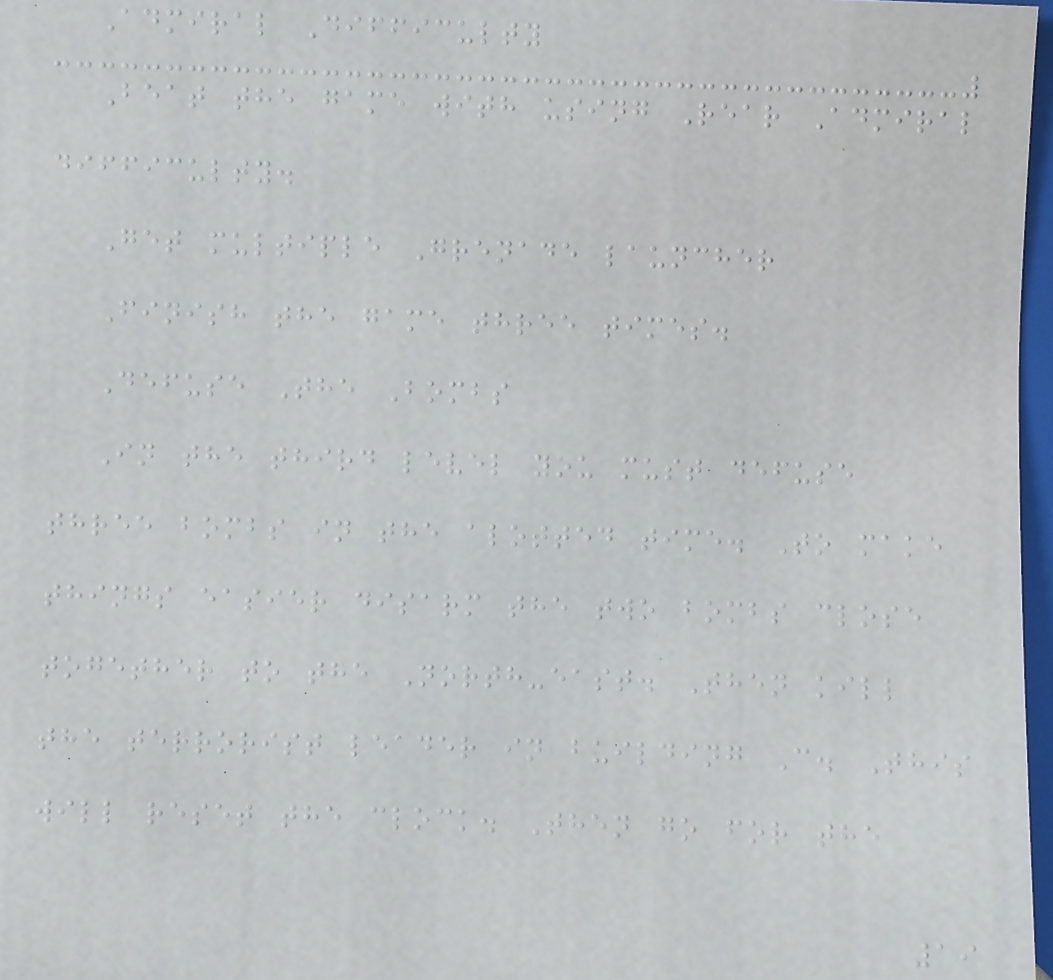Admiral Difficulty
Beat the game with using Rear Admiral
difficulty.
Get multiple Grenade launcher
Finish the game three times.
Defuse The Bombs
In the third level you must defuse
three bombs in the alotted time. To make
things easier disarm the two bombs close
together to the North-east. Then kill
the terrorist leader in building C. This
will reset the clock. Then go for the
19
